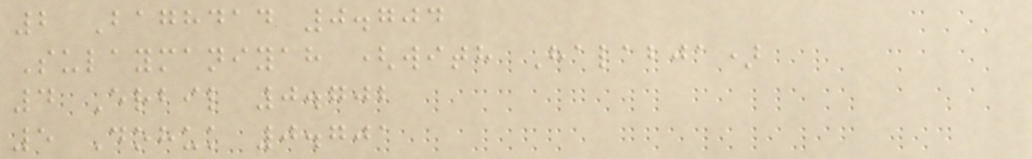2 Baghdad 0.704
Sulaymaniyah (with Halabja)
4 Erbil 0.702
5 Dohuk 0.701
